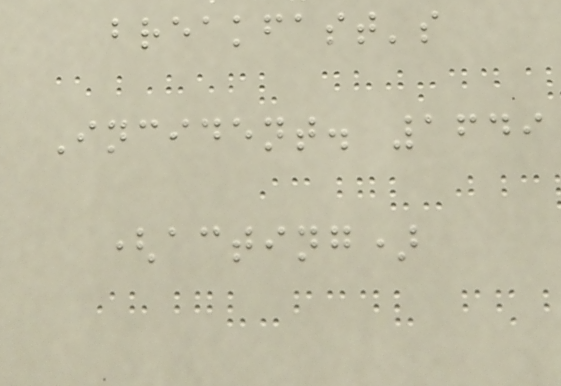breakfast's
Incident. 1649
(acting)
